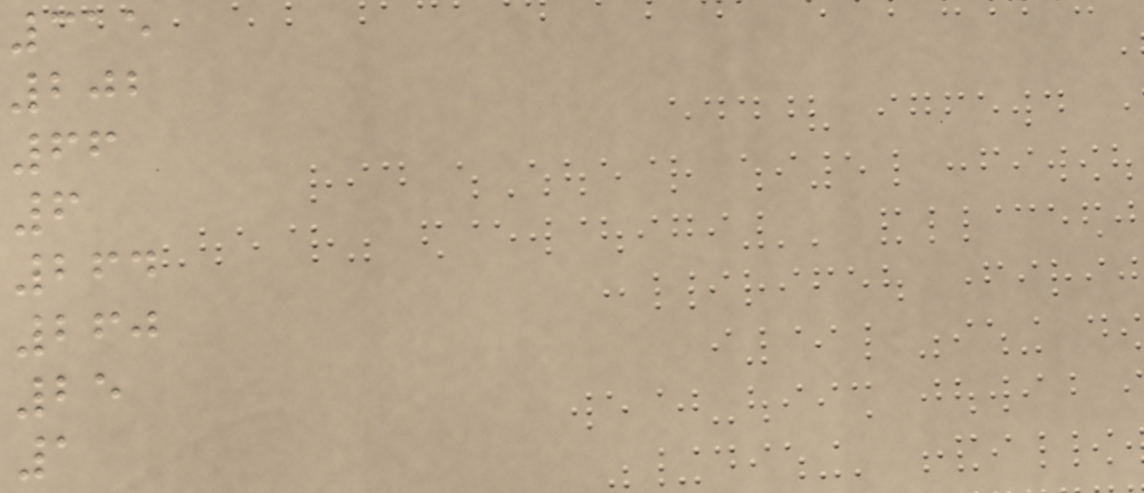315
202
66
6
264
260
25
1
